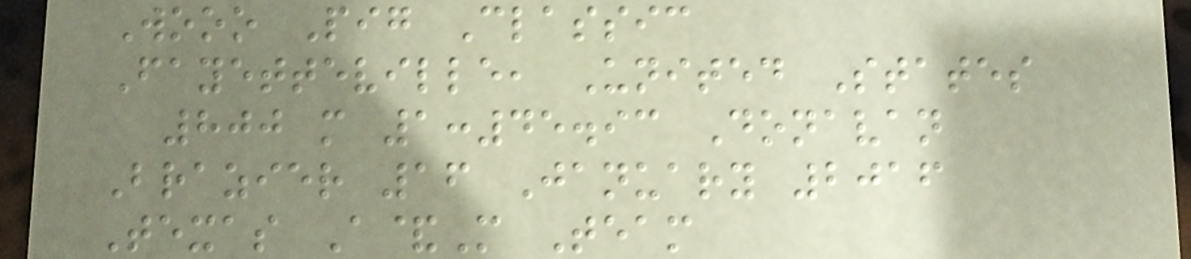Wooo Pig Classic
Fayetteville, United States
800 m 1:45.93 Donavan
Brazier 16 January 2016
Texas A&M Team
